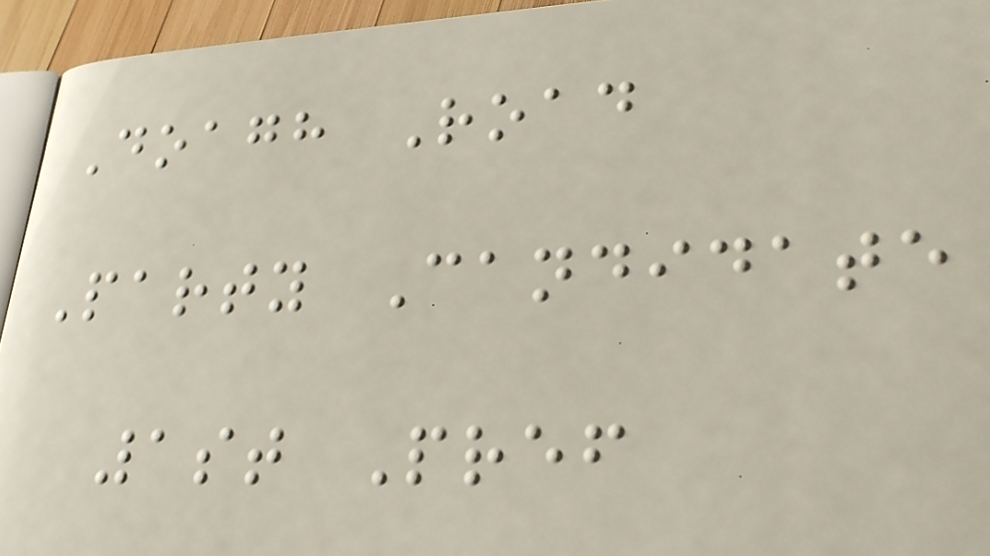Doagh Road
Party Candidate
1st Pref
